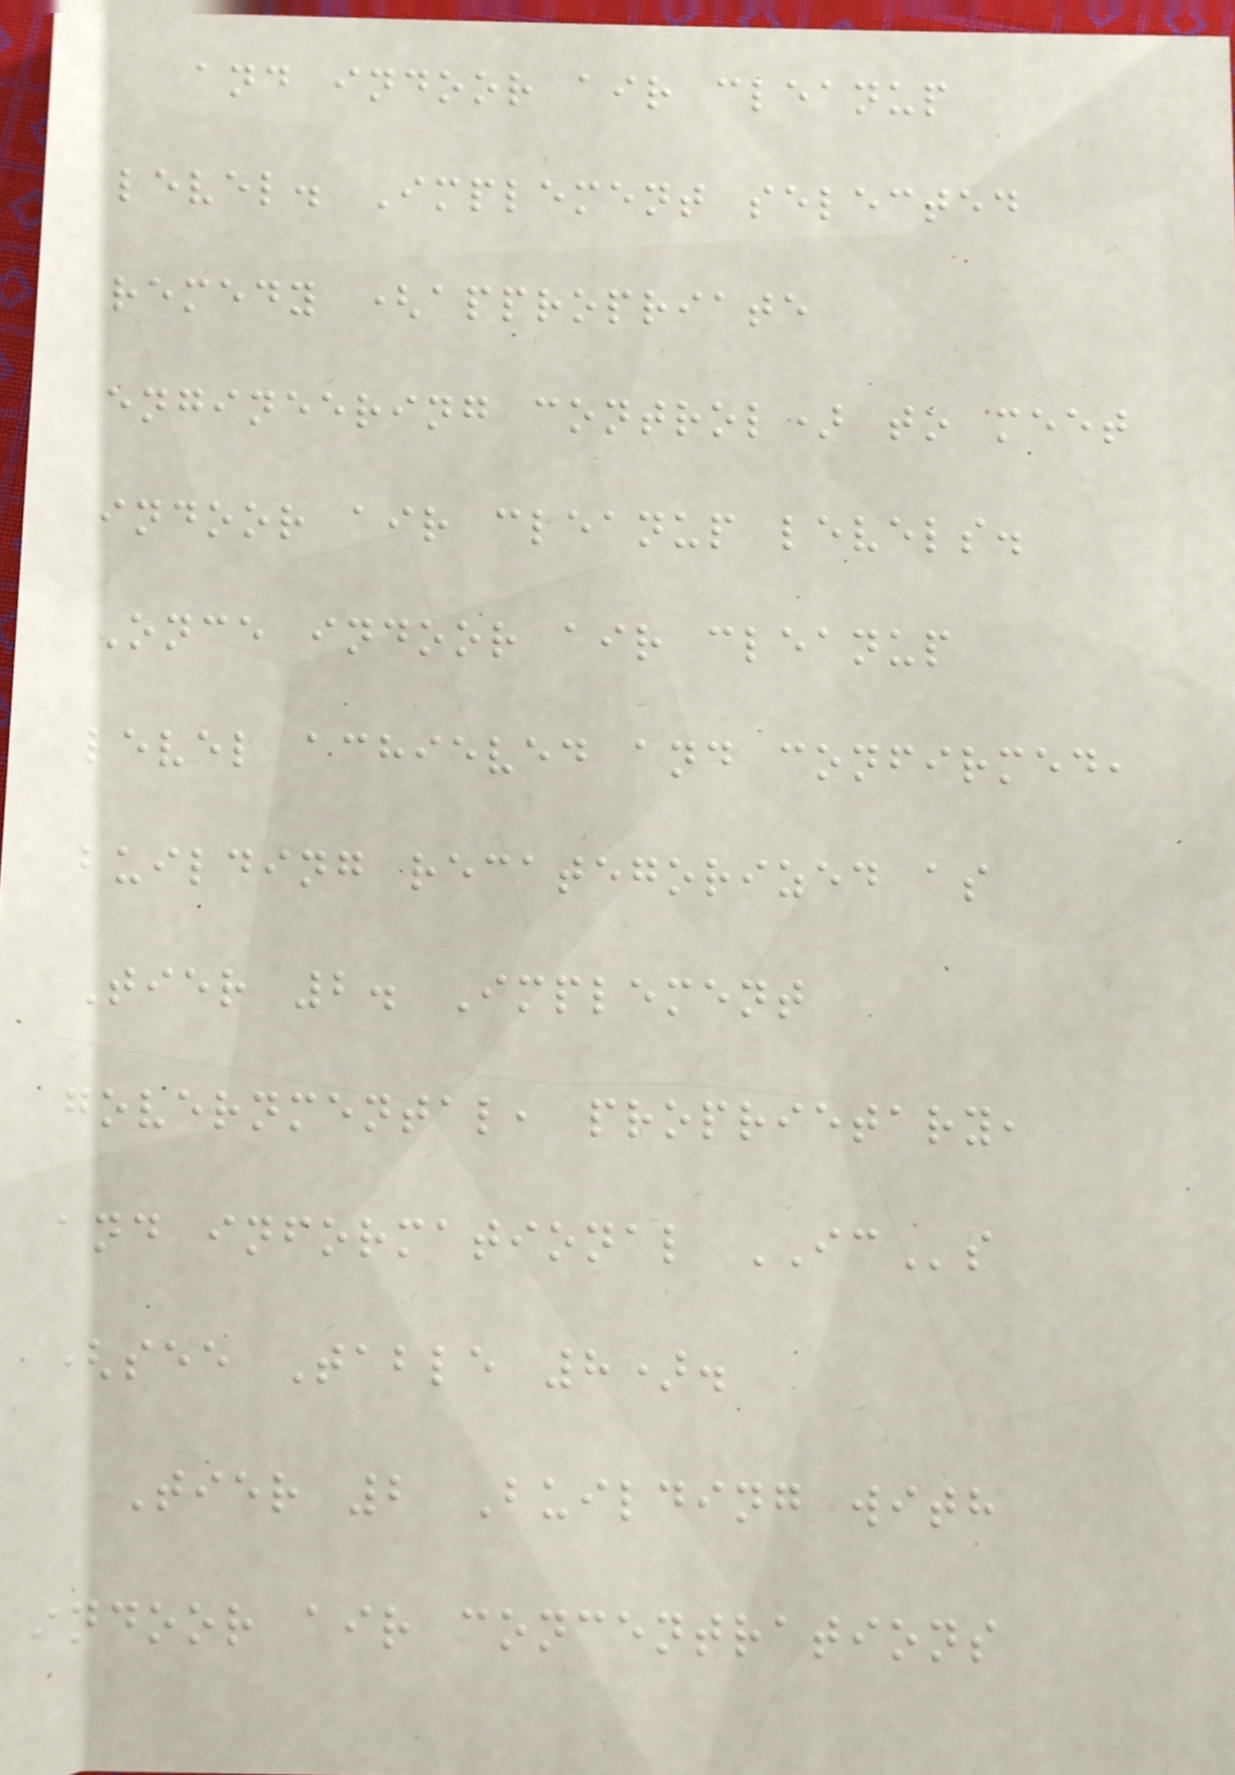and indoor air cleanup
level. Implement selected
remedy (appropriate
engineering control) to meet
indoor air cleanup levels.
Once indoor air cleanup
level achieved and confirmed,
building recategorized as
Tier 2. Implement
governmental, proprietary,
and informational ICs
(see Table 8).
Tier 2 Building with
indoor air concentrations
